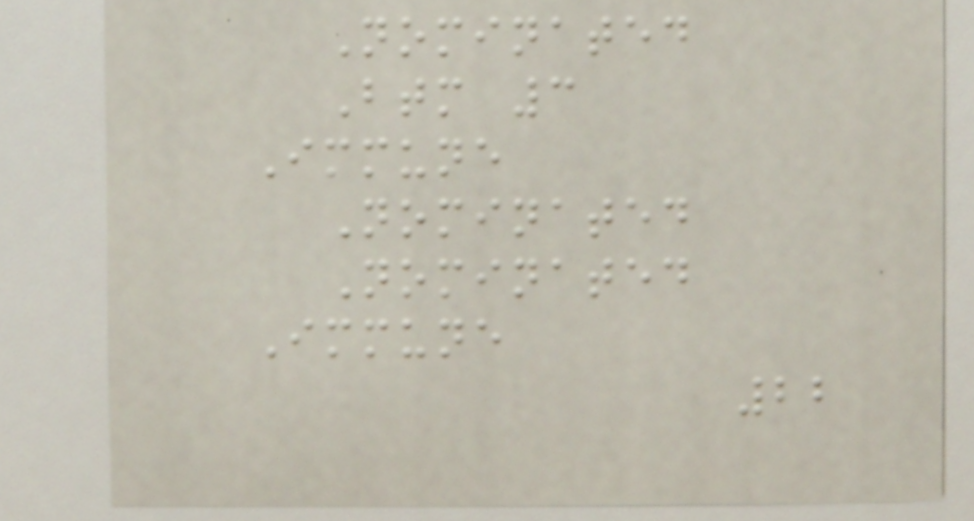Nominated
Btm 3
Immune
Nominated
Nominated
Immune
22
